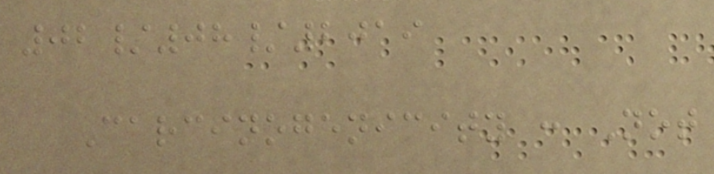02/08/2019
Carcinogenicity : Not
